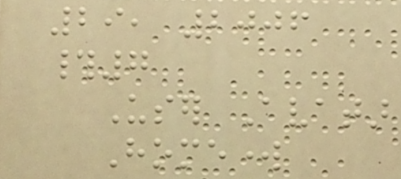29, 2006
#7
User Avatar
Homework
